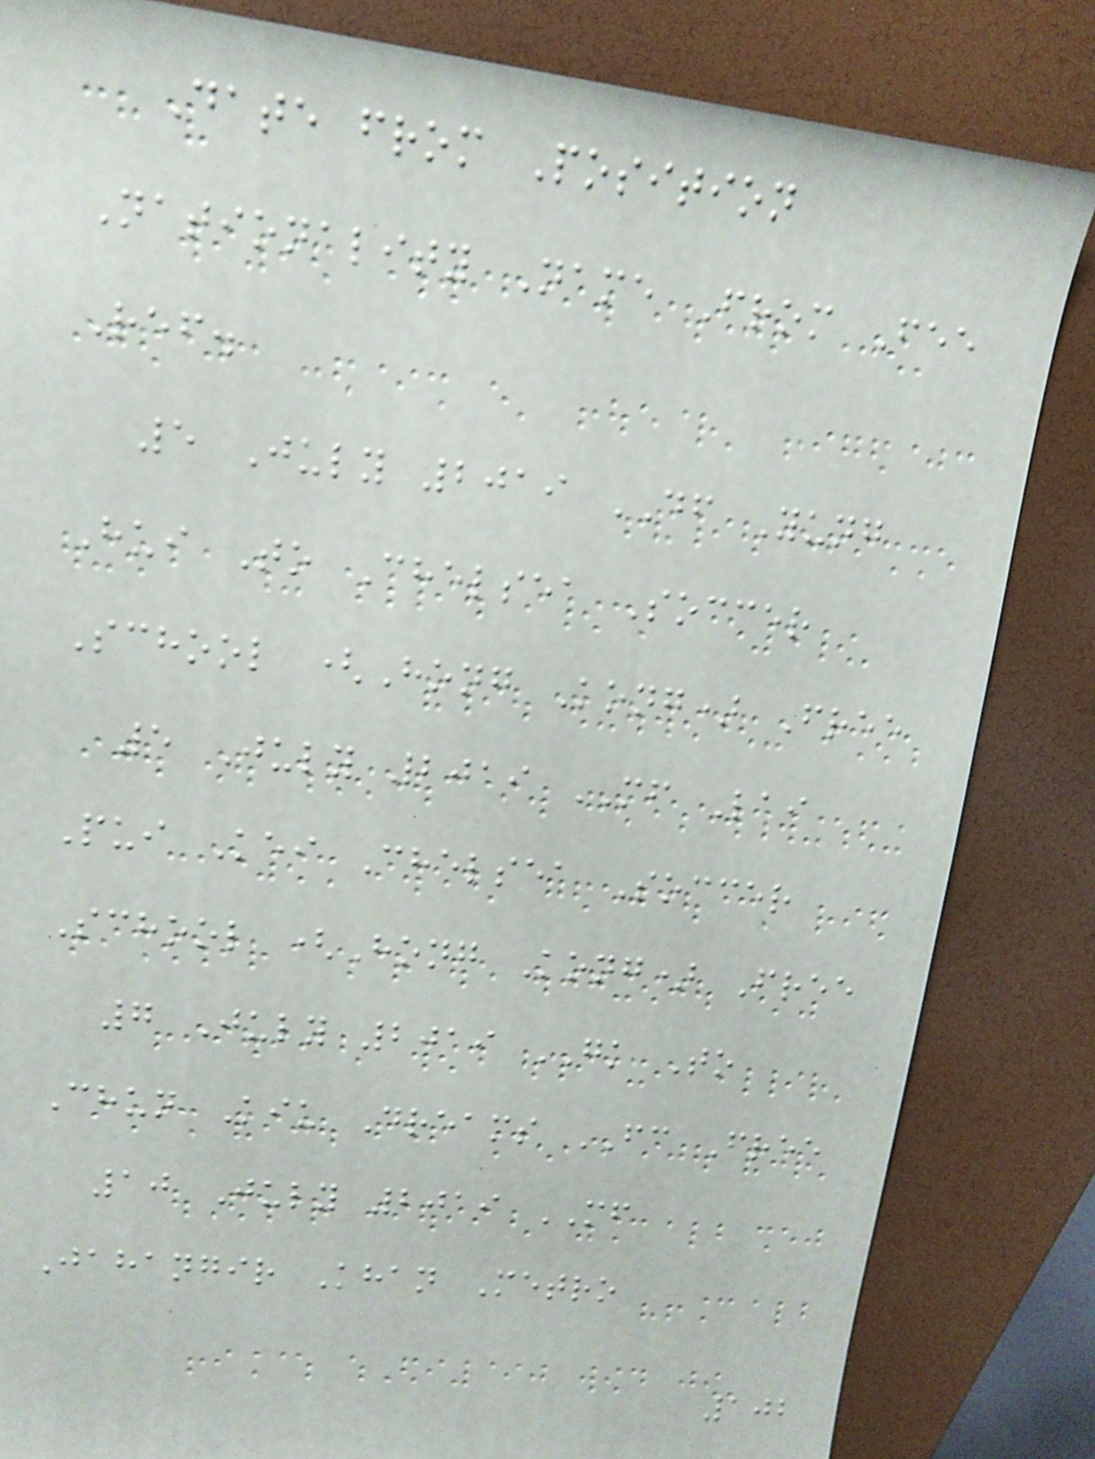Date from Position
Nationality Name From Fee
Ref.
5 July 2019 DF Yung
Hui To Chelsea Soccer
School (Hong Kong) Free
5 July 2019 MF Lai
Pui Kei Chelsea Soccer
School (Hong Kong) Free
7 July 2019 GK To
Chun Kiu Dreams FC Free
10 July 2019 MF
Jahangir Khan Metro
102
